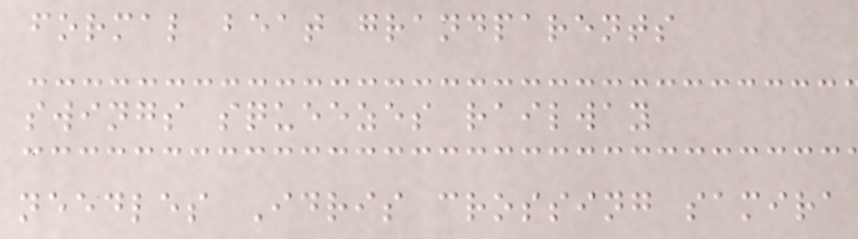formal beat grandparents
swings squeezes railway
needles Idris crossing samira
